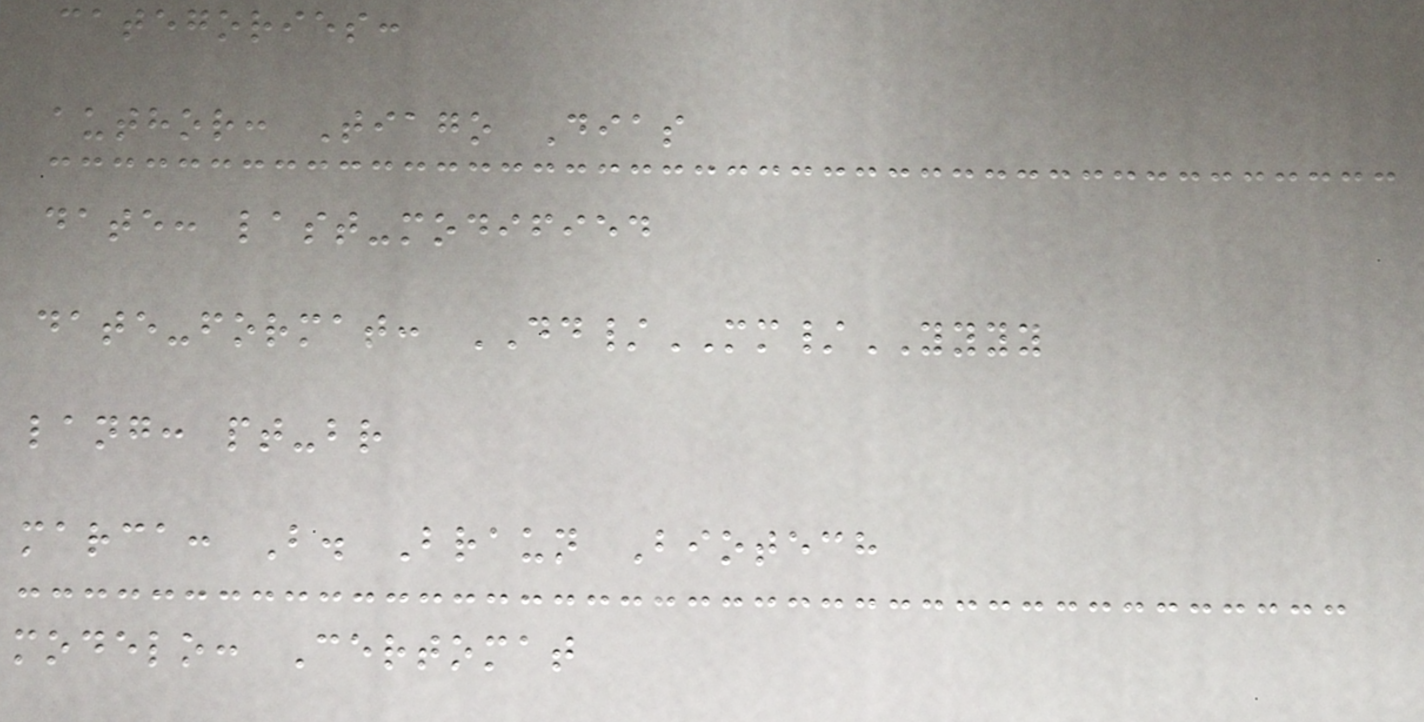categories:
author: Tiago Dias
date: last-modified
date-format: DD/MM/YYYY
lang: pt-br
marca: B. Braun Biotech
modelo: Certomat
